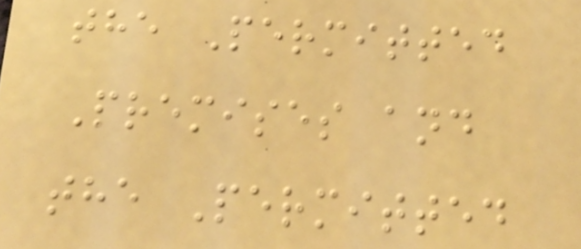the Permitted
Premises and
the Permitted
